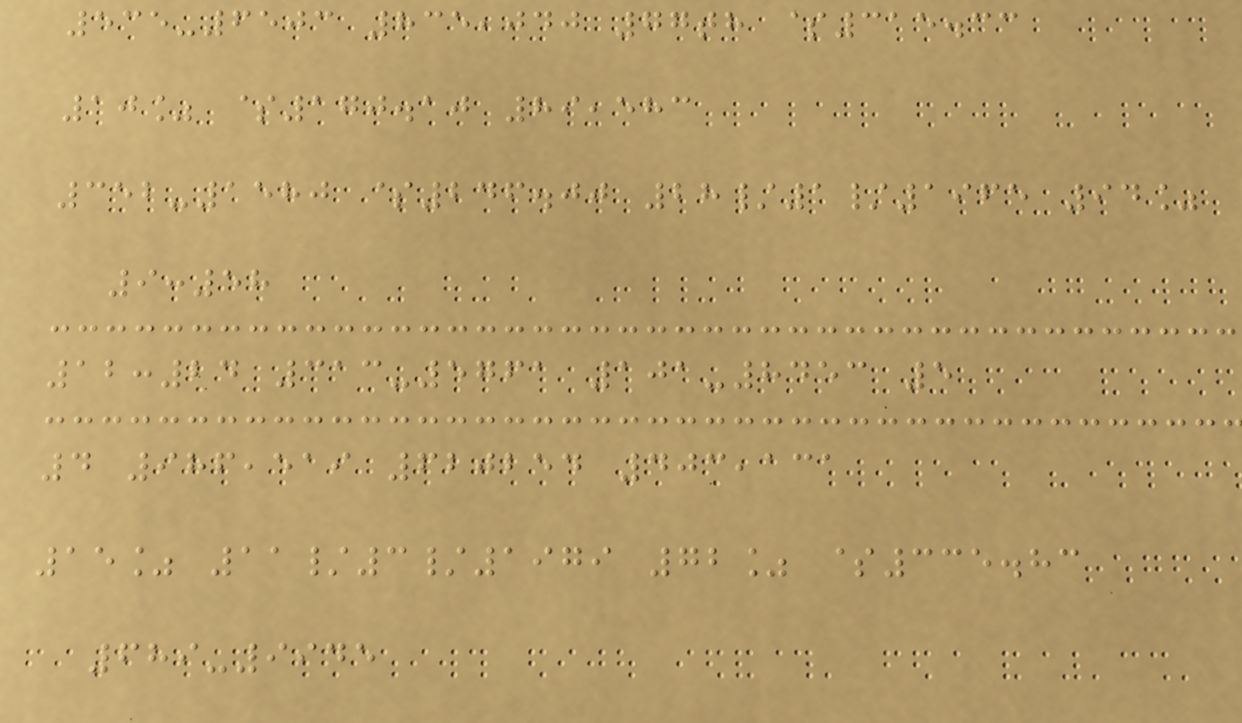535-6503 835,040 77th $315.33
10% $170.10 89,583
352-1580 $246.00 28/1/1965 94%
9:58
12:24 313-5761 101-8453 5
4 986,519 620254 403,131
15% 11/3/1979 72% $335.83
689-9945
